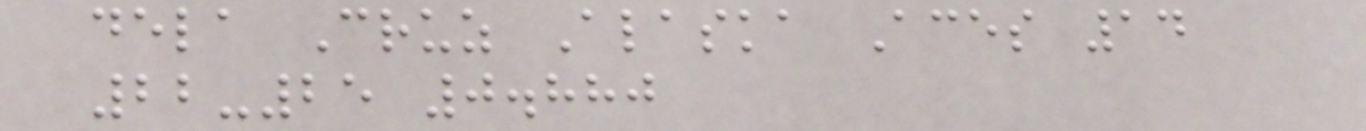dela Cruz Alaska Aces 14
22-25 0.880
